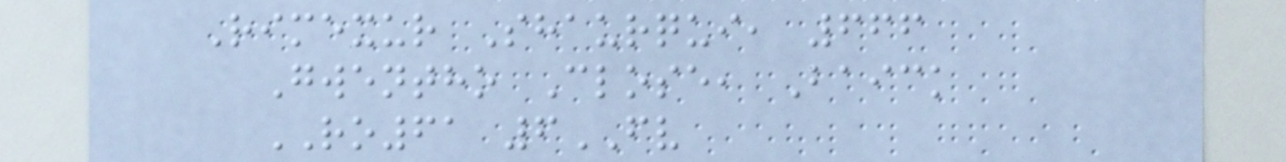Rimexur Shaurqui, 666
Gwentho Close, Baick
RO61 6FV
